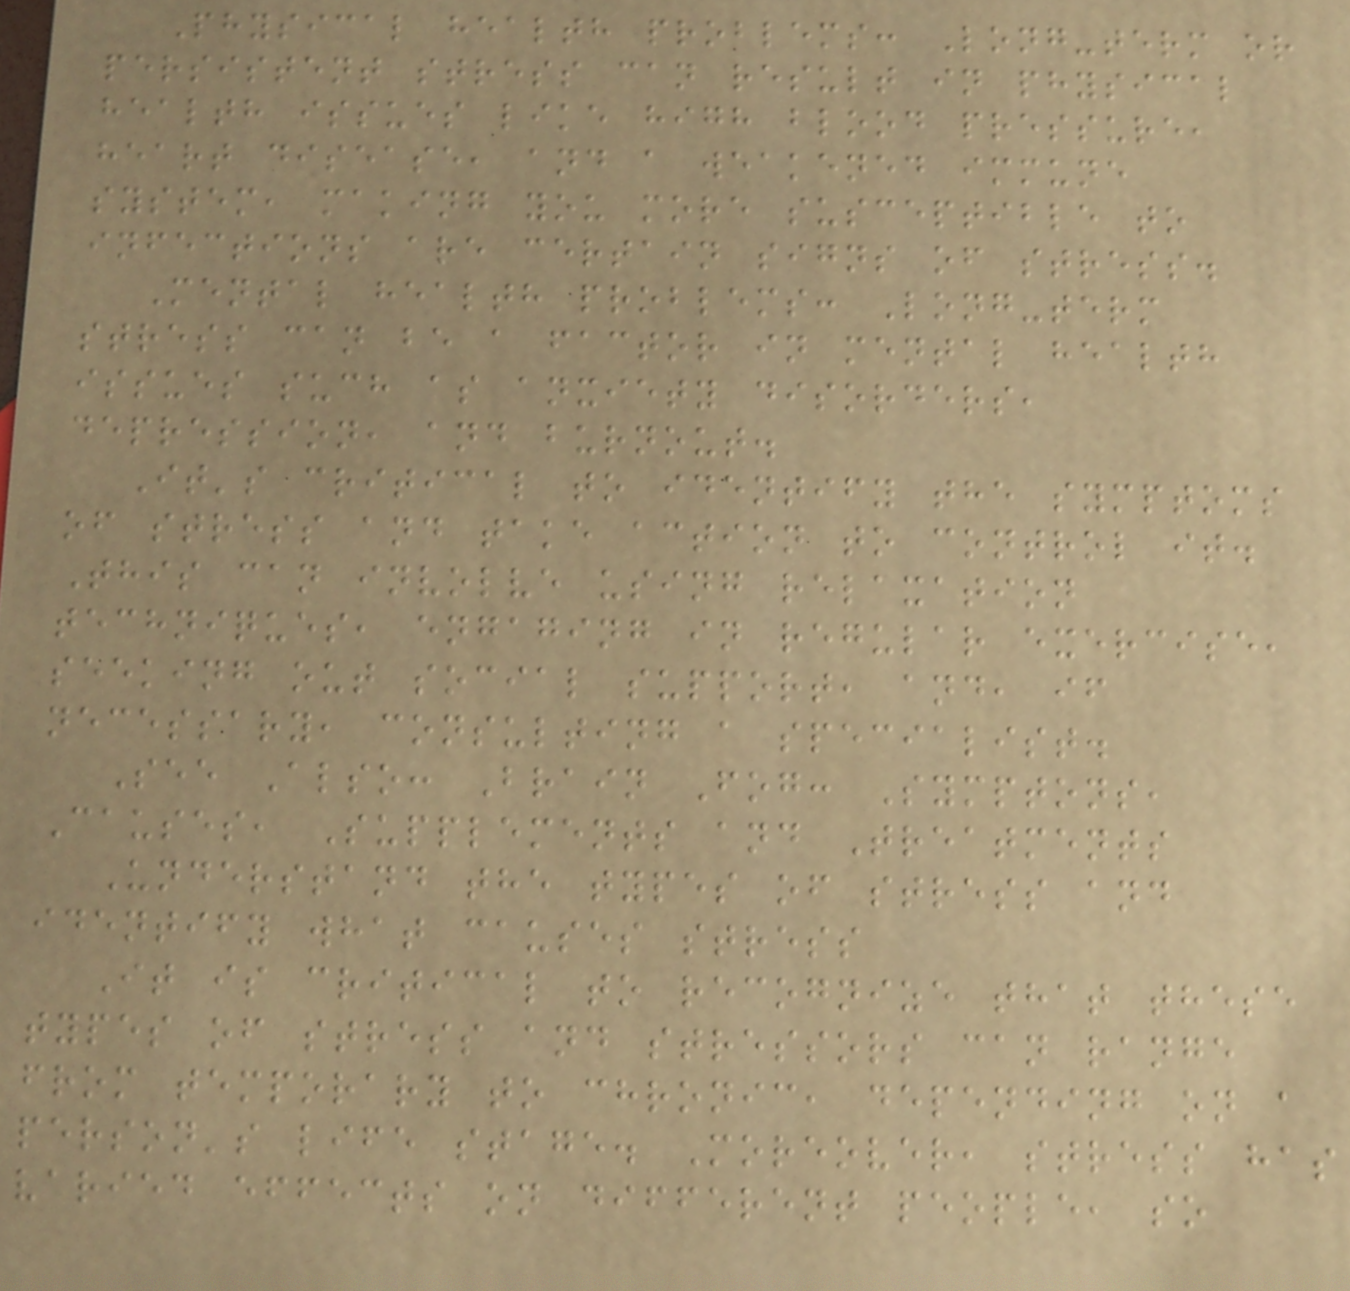Physical health problems: Long-term or
persistent stress can result in physical
health issues like high blood pressure,
heart disease, and a weakened immune
system, making you more susceptible to
infections are certain signs of stress.
Mental health problems: Long-term
stress can be a factor in mental health
issues such as anxiety disorders,
depression, and burnout.
It's critical to identify the symptoms
of stress and take action to control it.
This can involve using relaxation
techniques, engaging in regular exercise,
seeking out social support, and, if
necessary, consulting a specialist.
See Also: Brain Fog: Symptons,
Causes, Supplements and Treatments
Understand the types of stress and
identify what causes stress
It is critical to recognize that these
types of stress and stressors can range
from temporary to chronic, depending on a
person's life stage. Moreover, stress has
varied effects on different people, so
